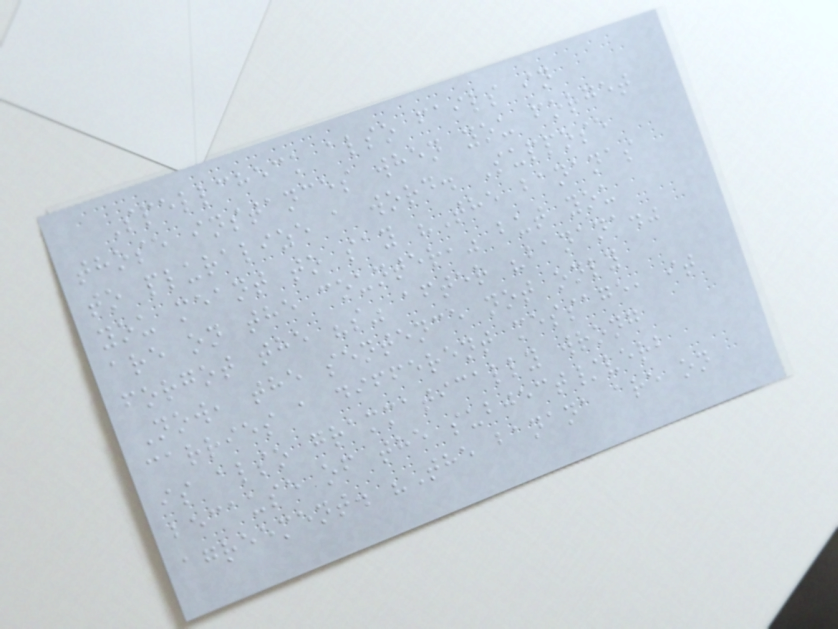Spellcheck also fails in
those instances when you forget
to pluralize a word. Suppose
you meant to say "The bananas
are on the counter," but you
forgot the "s" after "banana."
Now, the sentence not only
carries a different message, it
is also grammatically wrong
because of the subject/verb
agreement. "The banana are on
